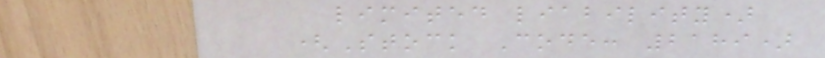limited liability)
(Stock Code: 2189)
